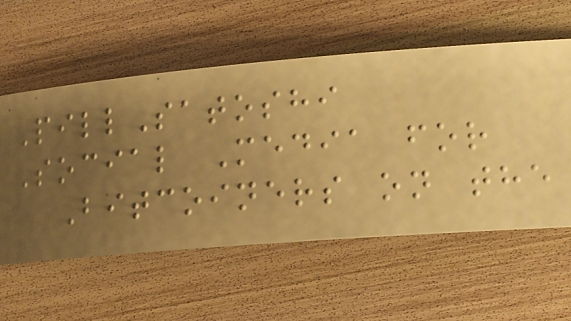PillSatoshi
Social Media for
Bitcoiners on the
